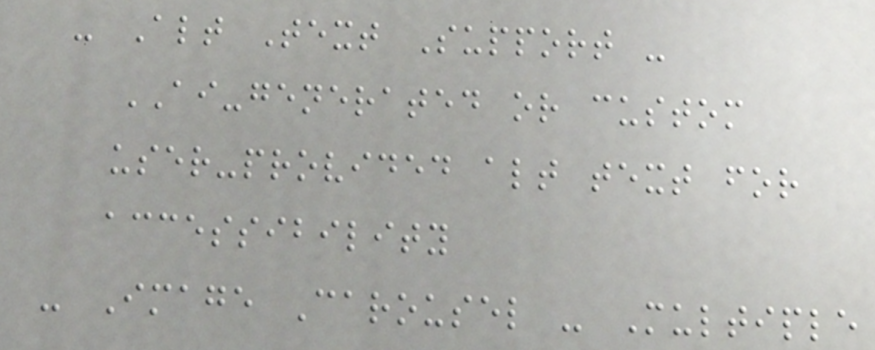- Alt Text Support -
AI-generated or custom
user-provided alt text for
accessibility
- Image Carousel - Multiple
